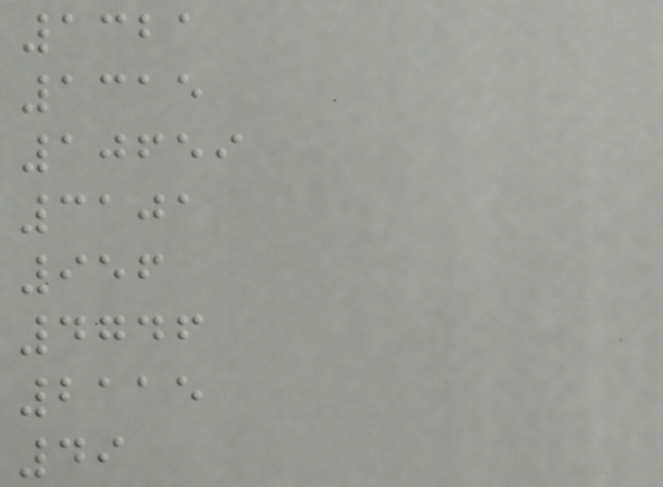1321
1315
10659
3101
956
4746
2115
49
